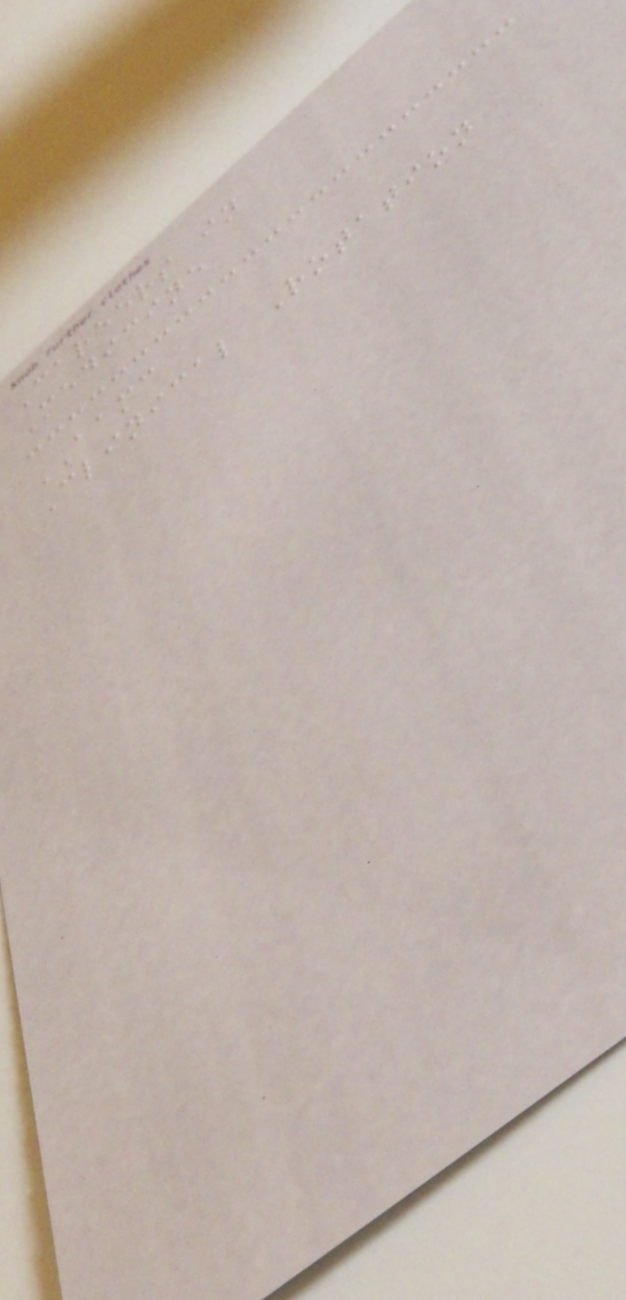Careers in
Medicine
AAMC
Clinical Rotation
